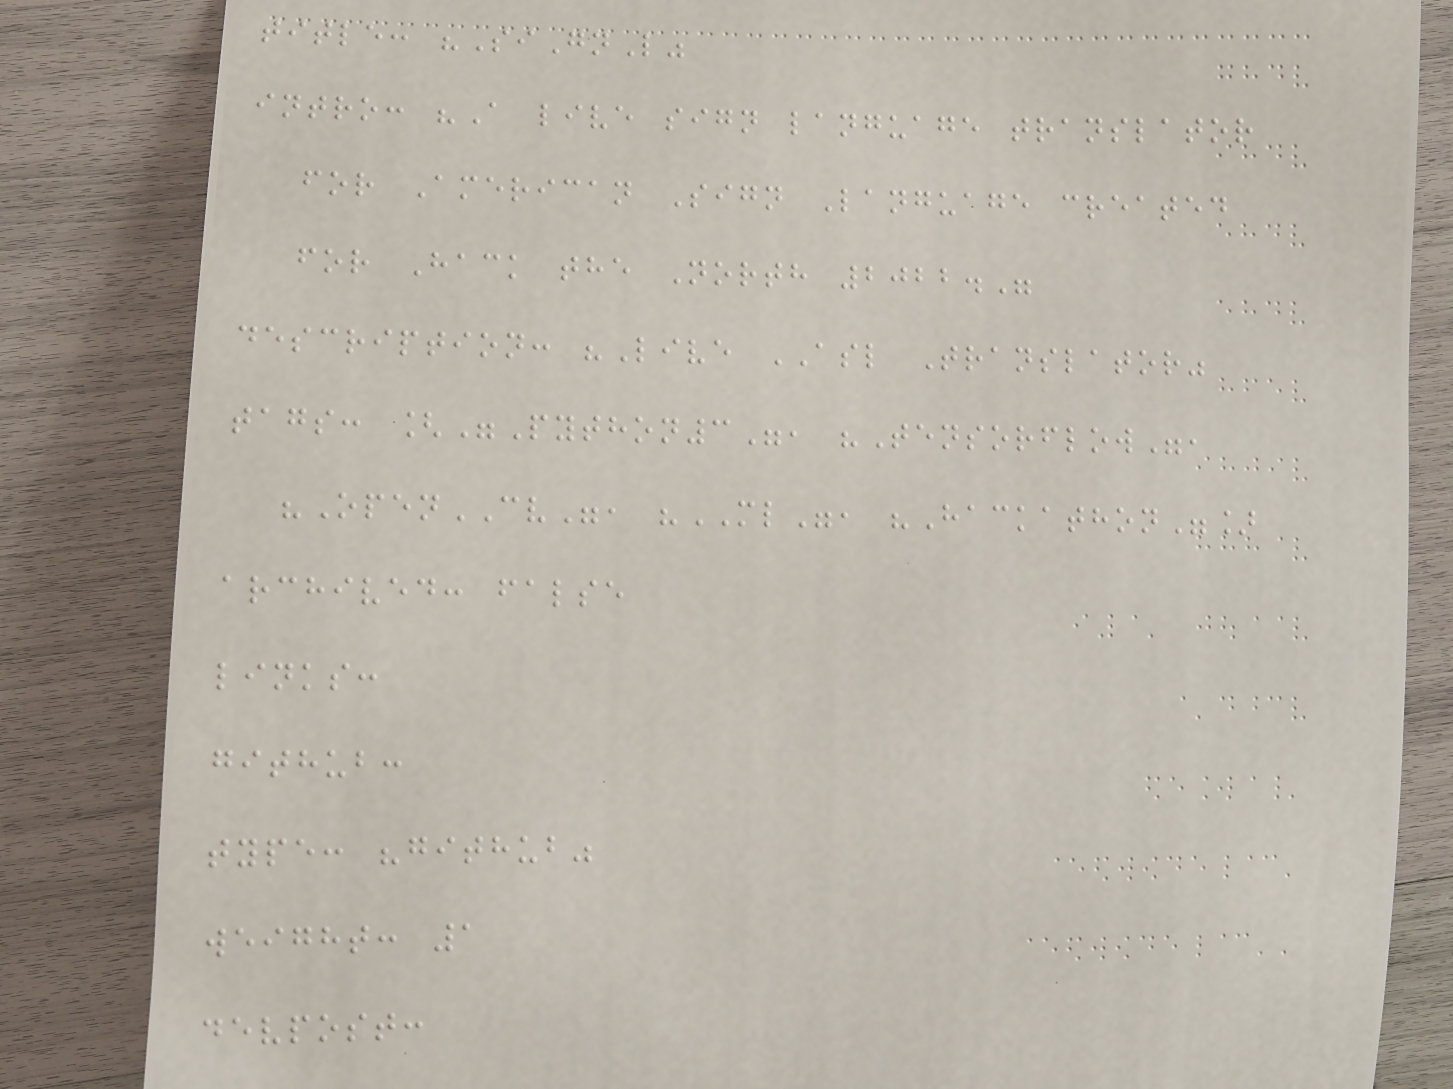title: "SiGnL"
intro: "A live sign language translator
for American Sign Language created
for Hack the North 2022."
description: "Live ASL Translator"
tags: ["Python3", "Tensorflow",
"OpenCV", "ML", "Hackathon"]
archived: false
links:
github:
type: "github"
weight: 1
devpost:
